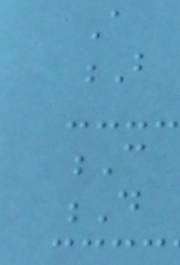A
B
C
D
